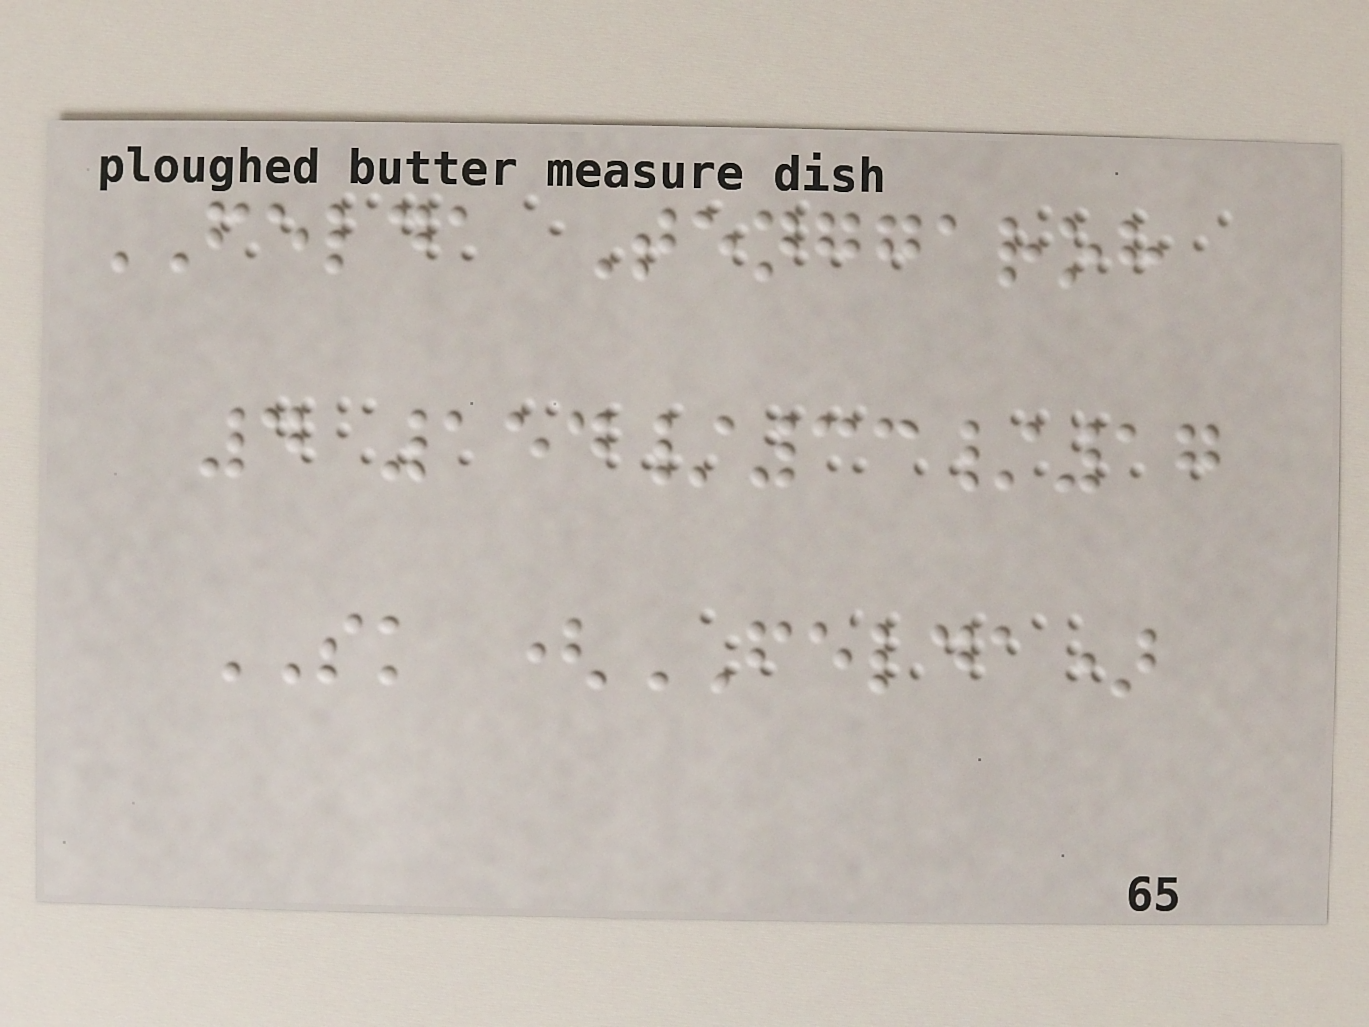FELDA Tenggaroh
4 154/33/17
SK (FELDA)
